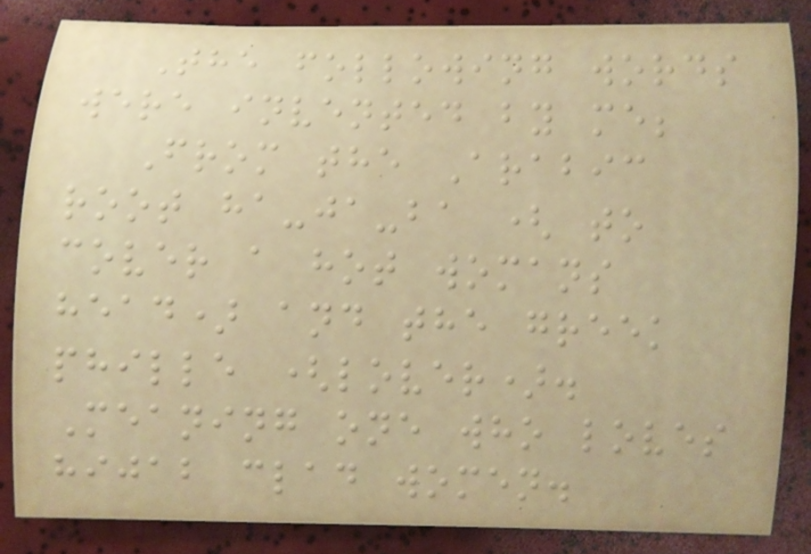The following words
were invented by me;
From the Arabic
root ha-ja-ba ( to
cover a hot womans
head) and the greek
phille (lover).
Meaning one who loves
hijab clad women.
